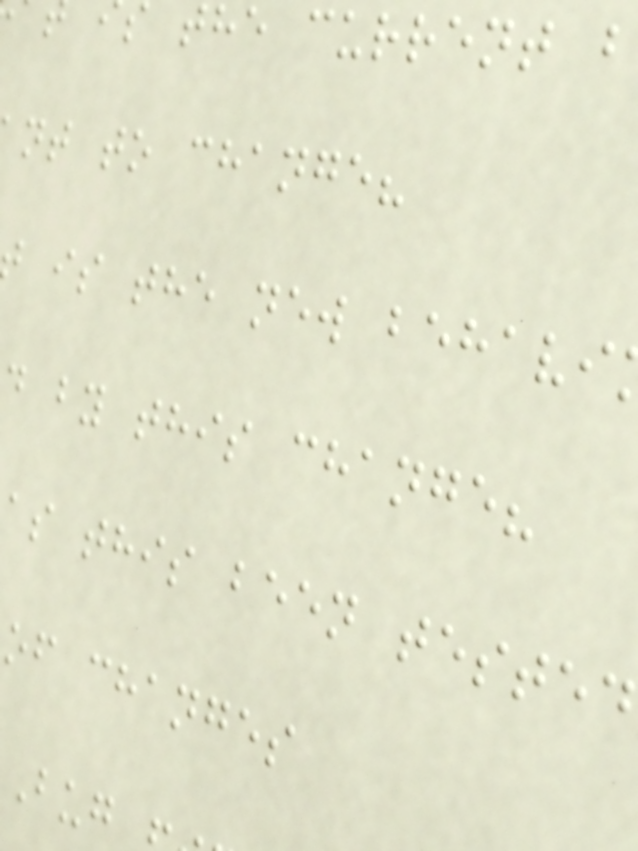the current b
nt to change?
is the new behavi
d by this change?
as this been tested
of changes
Bug
